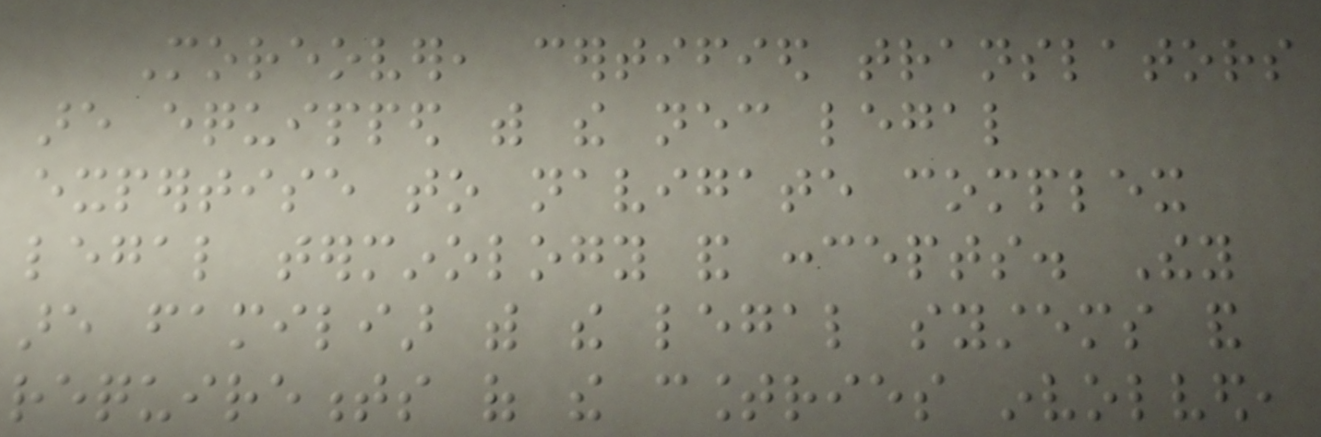Moreover, certified translators
are equipped with the necessary legal
expertise to navigate complex
legal terminology and concepts. They
are familiar with the legal systems and
requirements of the countries involved,
